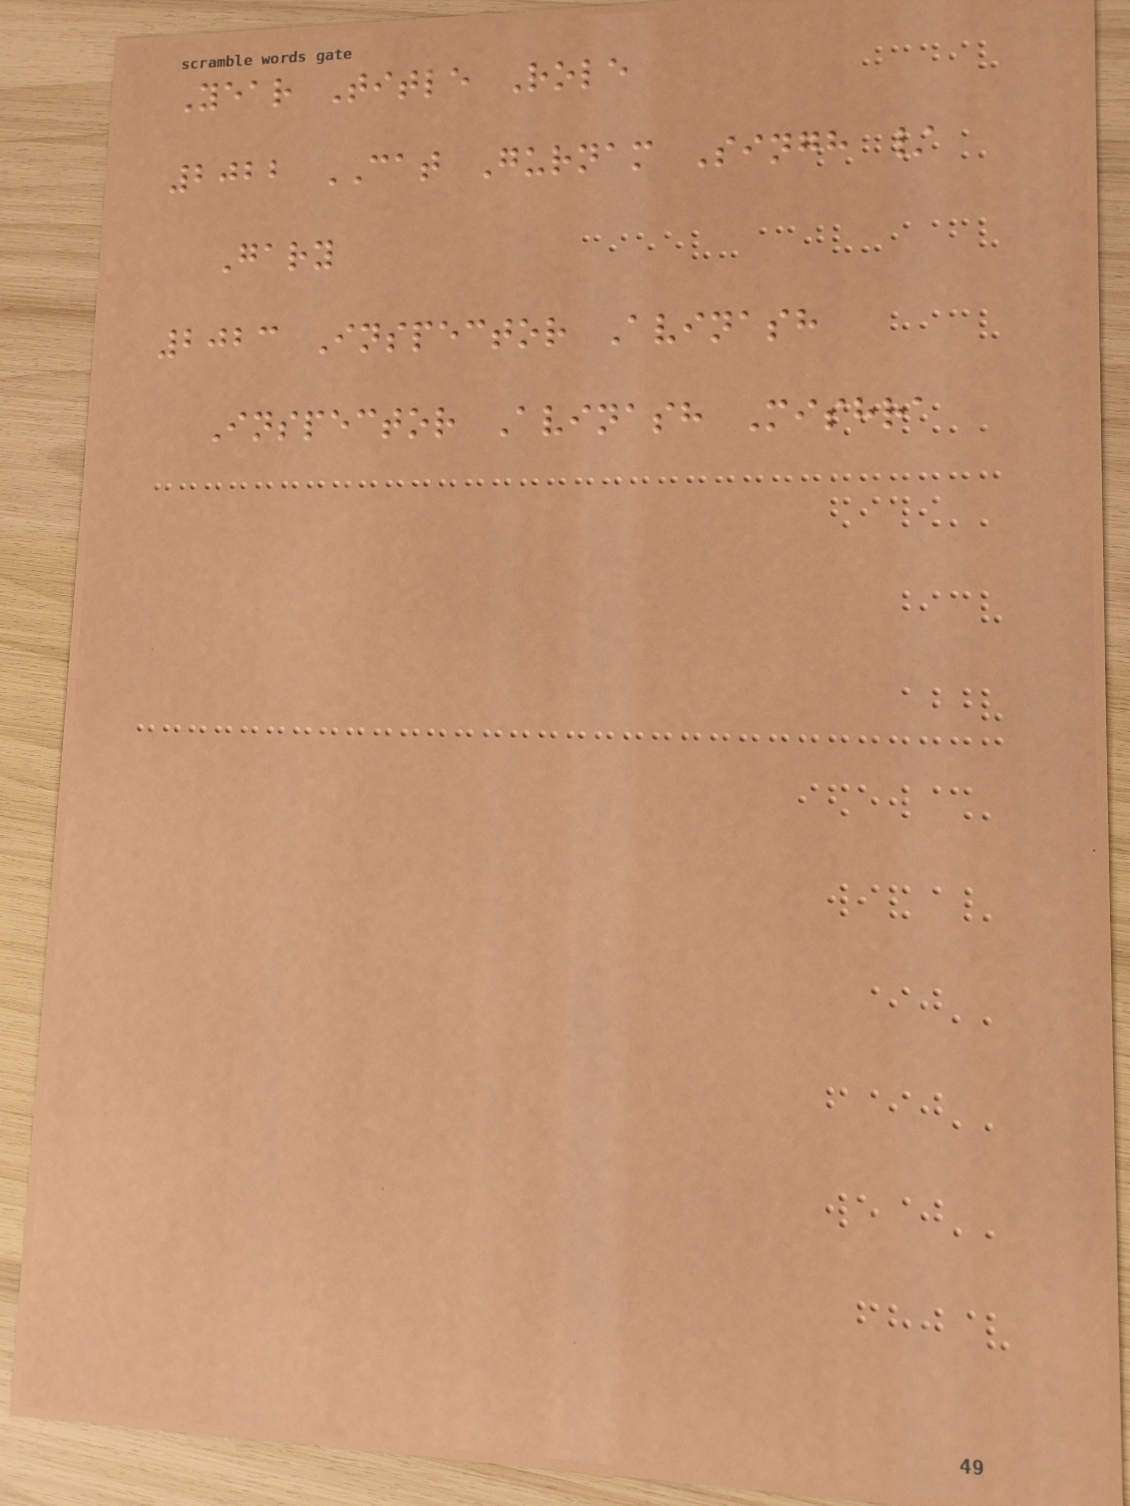Year Title Role
2022 CAT Gurnam Singh /
Gary
2023 Inspector Avinash
Inspector Avinash Mishra
